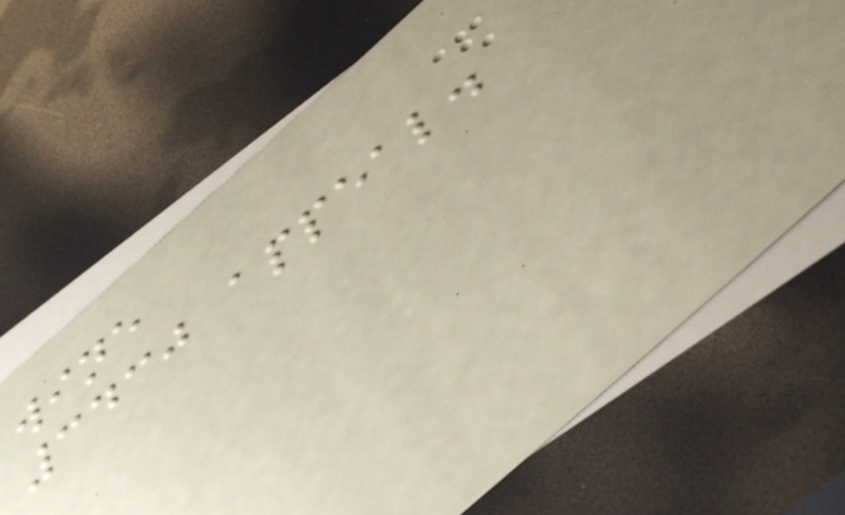wine
3430 appeal.
